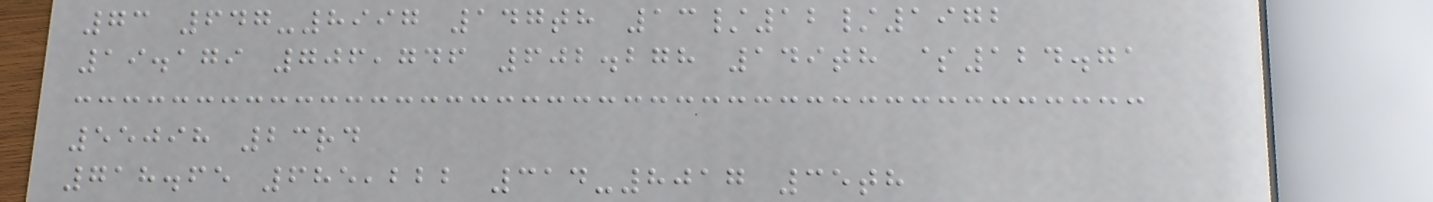73 647-8997 147th 13/12/1972
19.179 706,746 602.278 149th $124.71
55098 23rd
718.65 685,222 314-8017 35th
